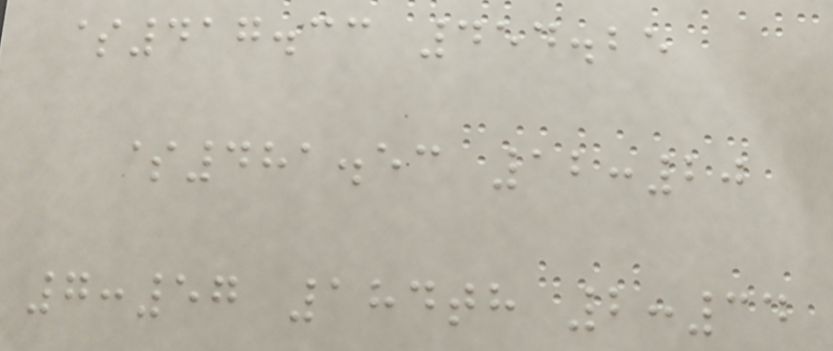$417.33 454.25
$481.53 12:20
7:57 184th 2:34
